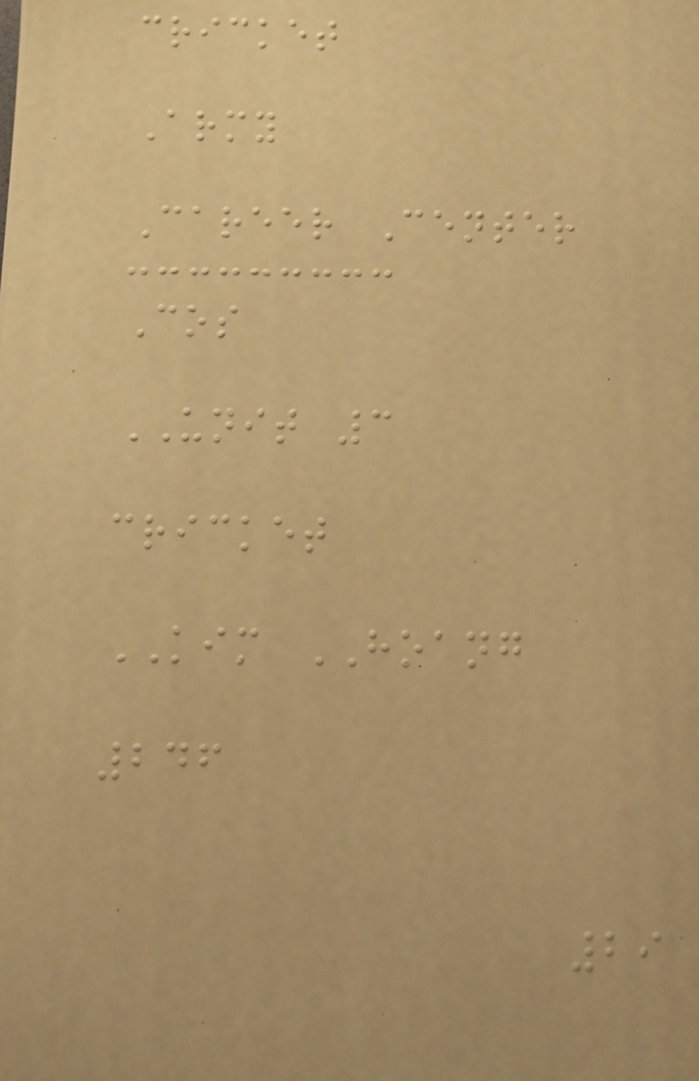cricket
Army
Career Center
Cos
UNIT 3
cricket
KIM HOANG
246
29
